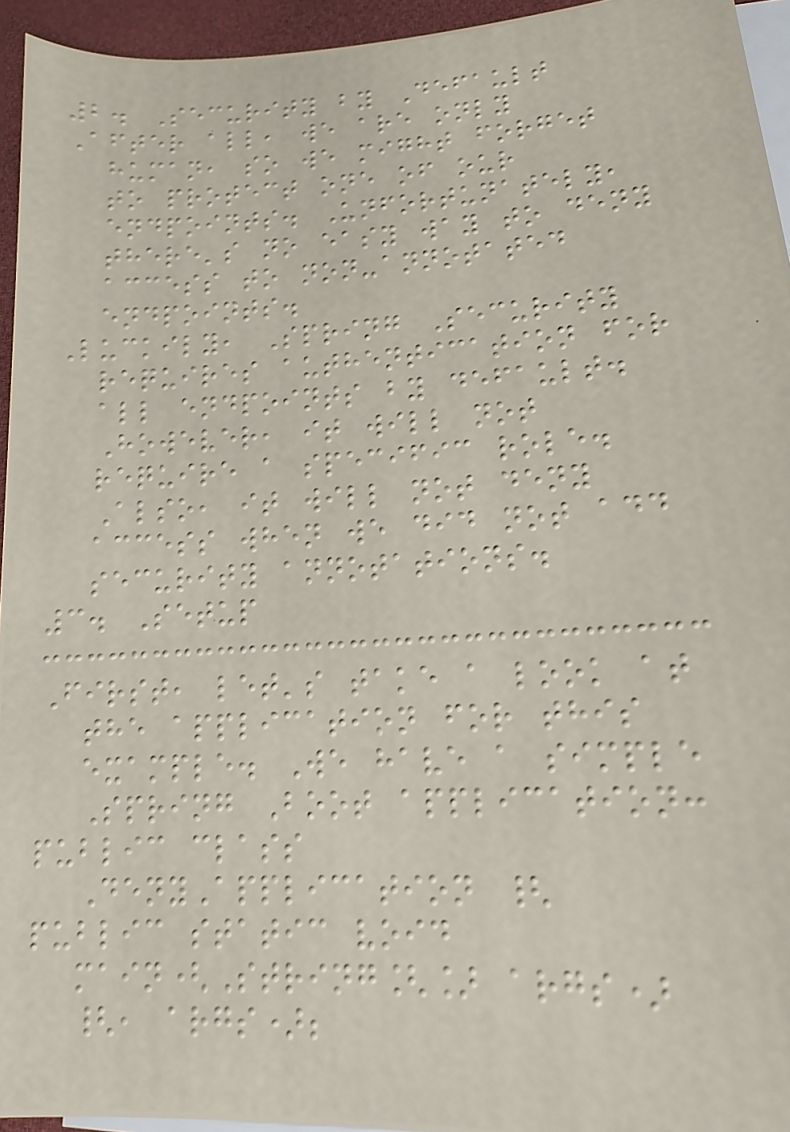2. Security by Default
After all, we are only
human, so we might forget
to protect one of our
endpoints. Unfortunately,
there's no easy way to deny
access to non-annotated
endpoints.
Luckily, Spring Security
requires authentication for
all endpoints by default.
However, it will not
require a specific role.
Also, it will not deny
access when we did not add
security annotations.
3. Setup
First, let's take a look at
the application for this
example. We have a simple
Spring Boot application:
public class
DenyApplication {
public static void
main(String[] args)
{, args);
